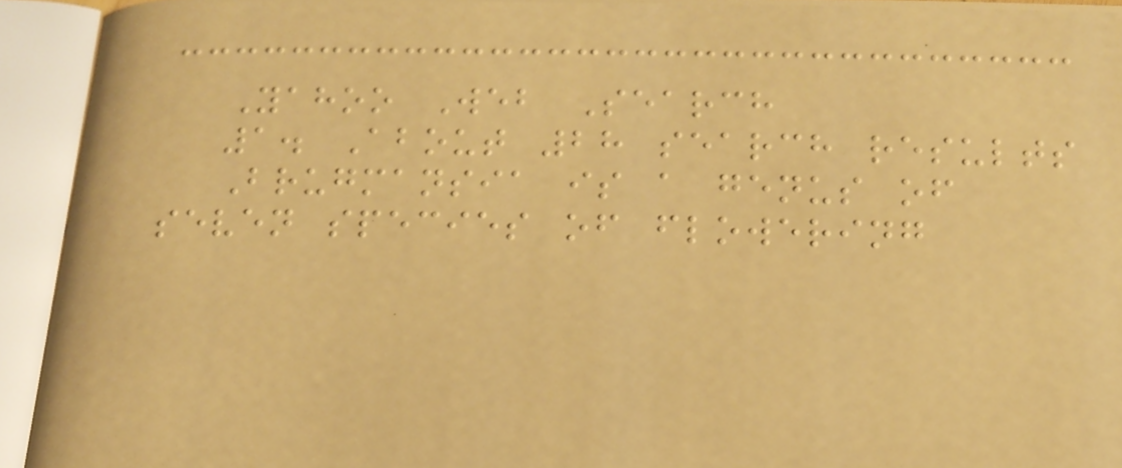Yahoo Web Search
1. About 28 search results
Brugmansia is a genus of
seven species of flowering
